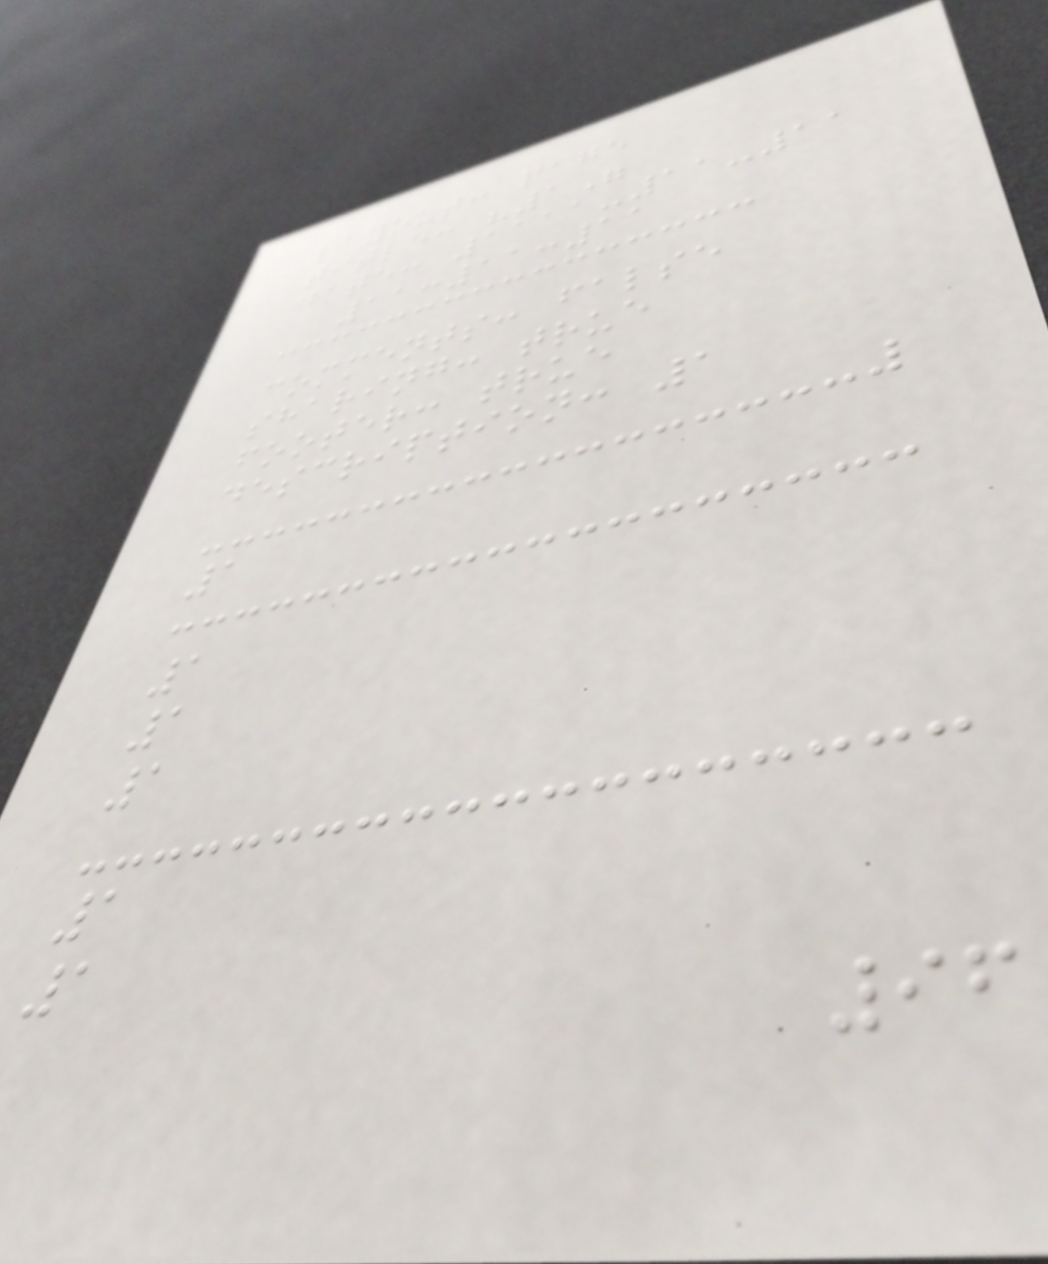layout: page
title: "1"
date: 1111-11-11
11:11:11
comments: false
sharing: true
footer: true
description: 1
1
1
1
1
1
1
96
